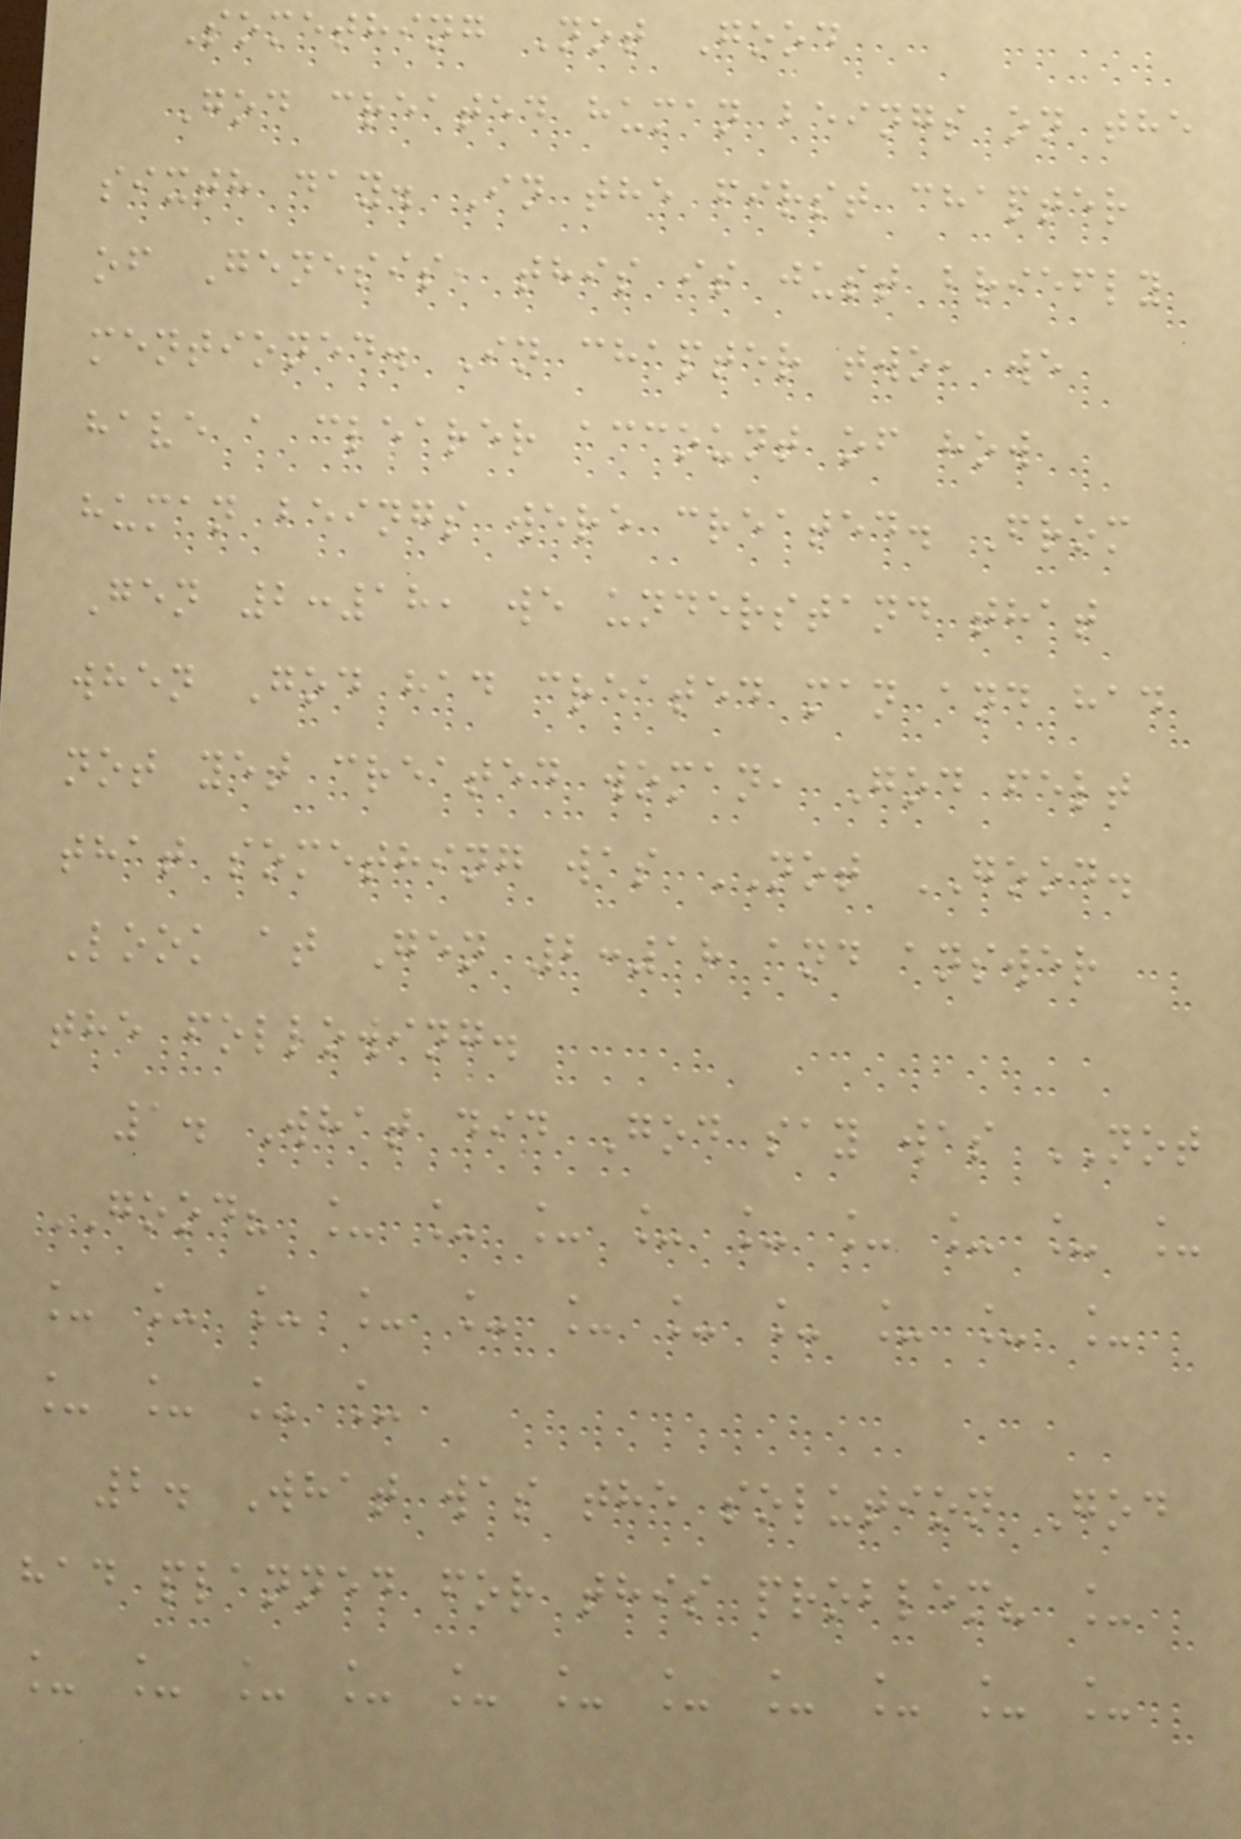Something Not Good
God created human beings on the
sixth day. In the first chapter
of Genesis, this is just briefly
mentioned. In chapter two, we
have a clearer account of how
human beings were created. From
Gen 2:18, we understand that
when God had created man and had
not yet created woman, God felt
that something was NOT GOOD.
Look at Gen 2:18 and answer
the following.
1. What did God say was NOT
GOOD? _ _ _ _ _ _ _ _ _
_ _ _ _ _ _ _ _ _ _ _
_ _ _ _
2. What was the solution God
had planned for this problem? _
_ _ _ _ _ _ _ _ _ _ _
